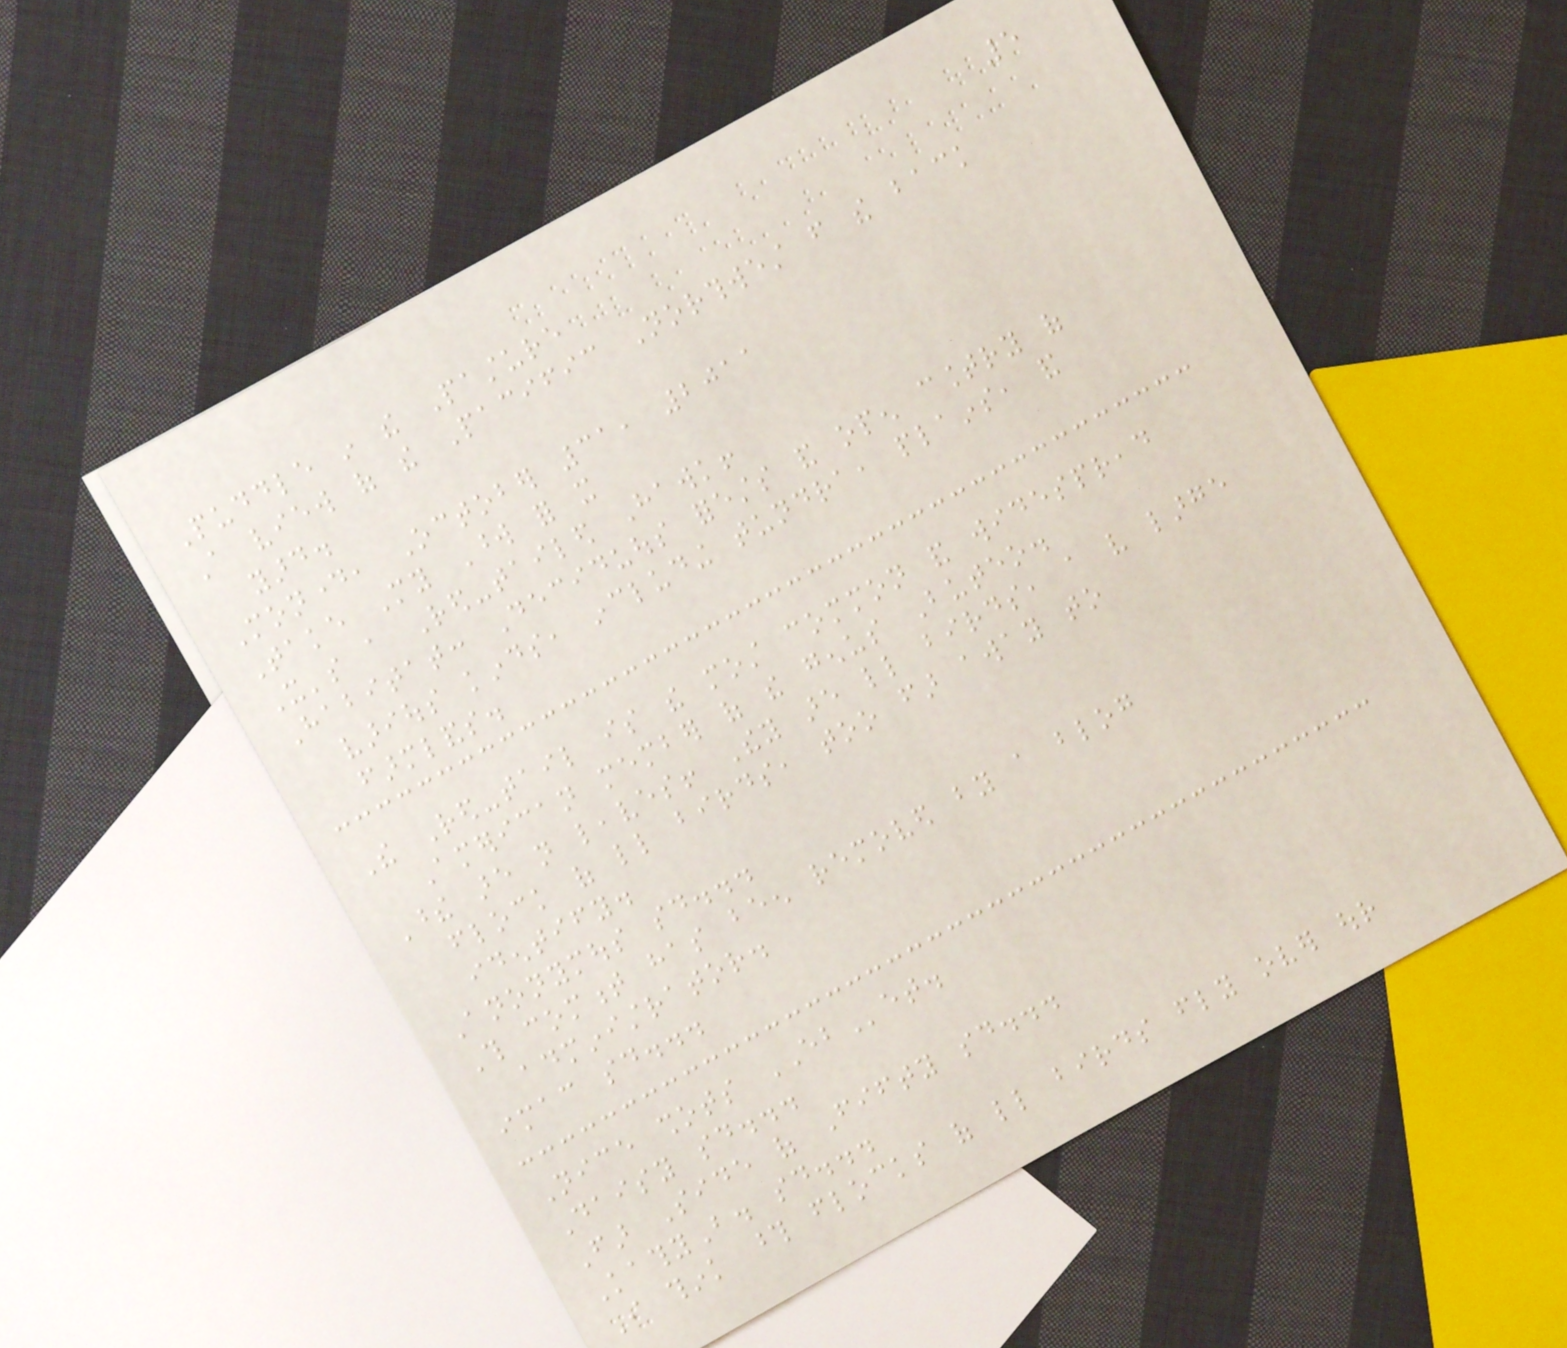5
Puddle in the Pasture
A view of the Pacific Northwest from the back
yard.
Monday, October 31, 2011
Take My Word for it
It's a Red-tailed Hawk!
Habitat: Deciduous forests and open country of
various kinds, including tundra, plains, and
farmlands.
The Red-tail is the most common and widespread
American member of the genus Buteo.
These are not leaves! They are little birds, a very large
flock of little birds, too far away to
identify.
Anonymous said...
This comment has been removed by a blog
administrator.
imac said...
Nice shots EBet.
Daisy said...
Far Side of Fifty said...
KathyB. said...
I think those flocks of little birds fly over our
